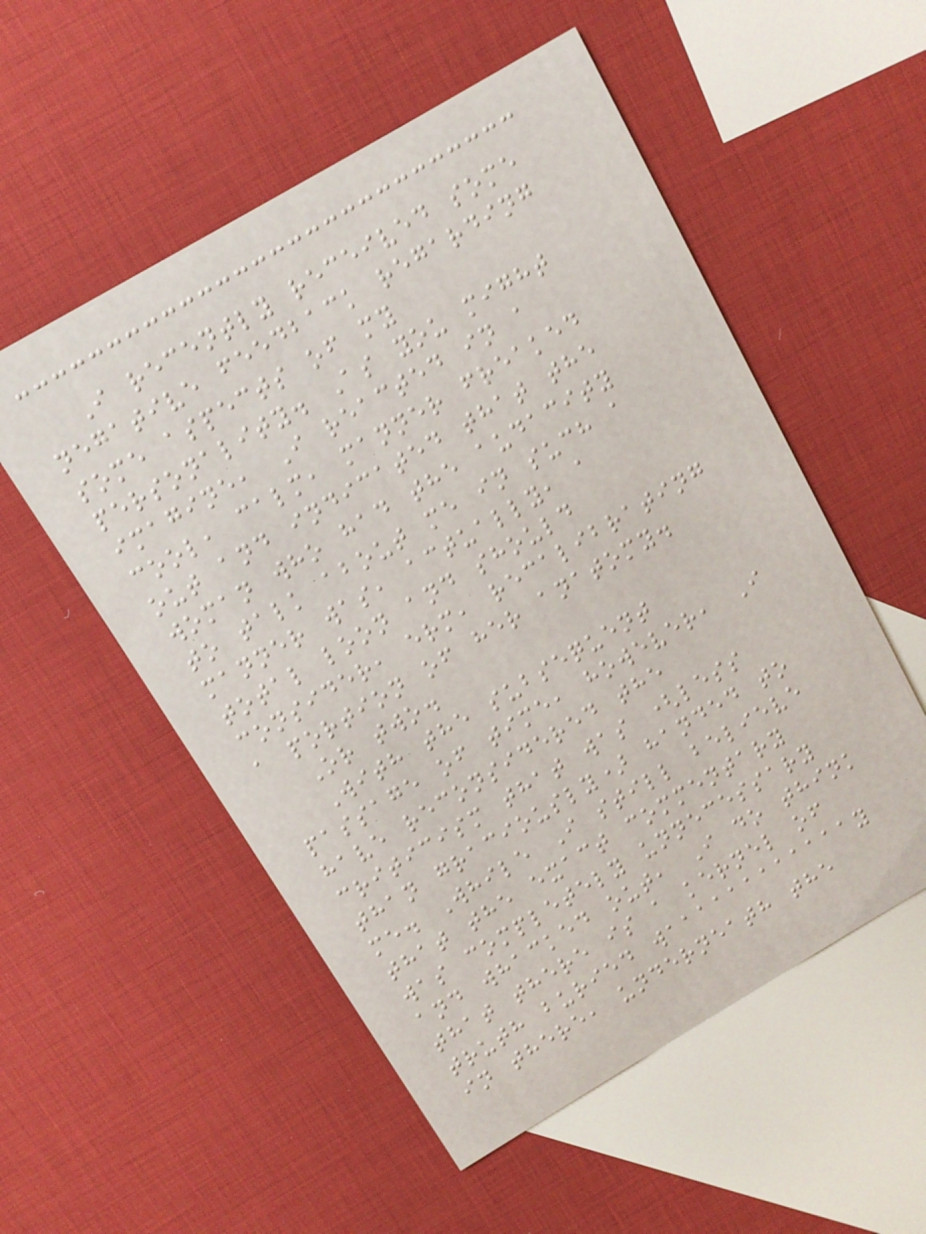I recently received some
negative feedback regarding
some aspects of my
personality. As you might
imagine, I reacted in a
cool, calm, manner freaked
out and indicated that the
woman who had the audacity
to talk about me in such a
manner was, actually, a
total loon and should
consider, erm, recalibrating
a portion of her anatomy.
Or two.
With the subsequent
passage of time, however, I
have reconsidered the
criticism that was (less
than graciously) handed to
me. While I still believe
that the exact commentary
was completely unnecessary
and whacked out, I do think
that there is a kernel of
truth buried waaaaaaaaaaaay
in there, underneath the
